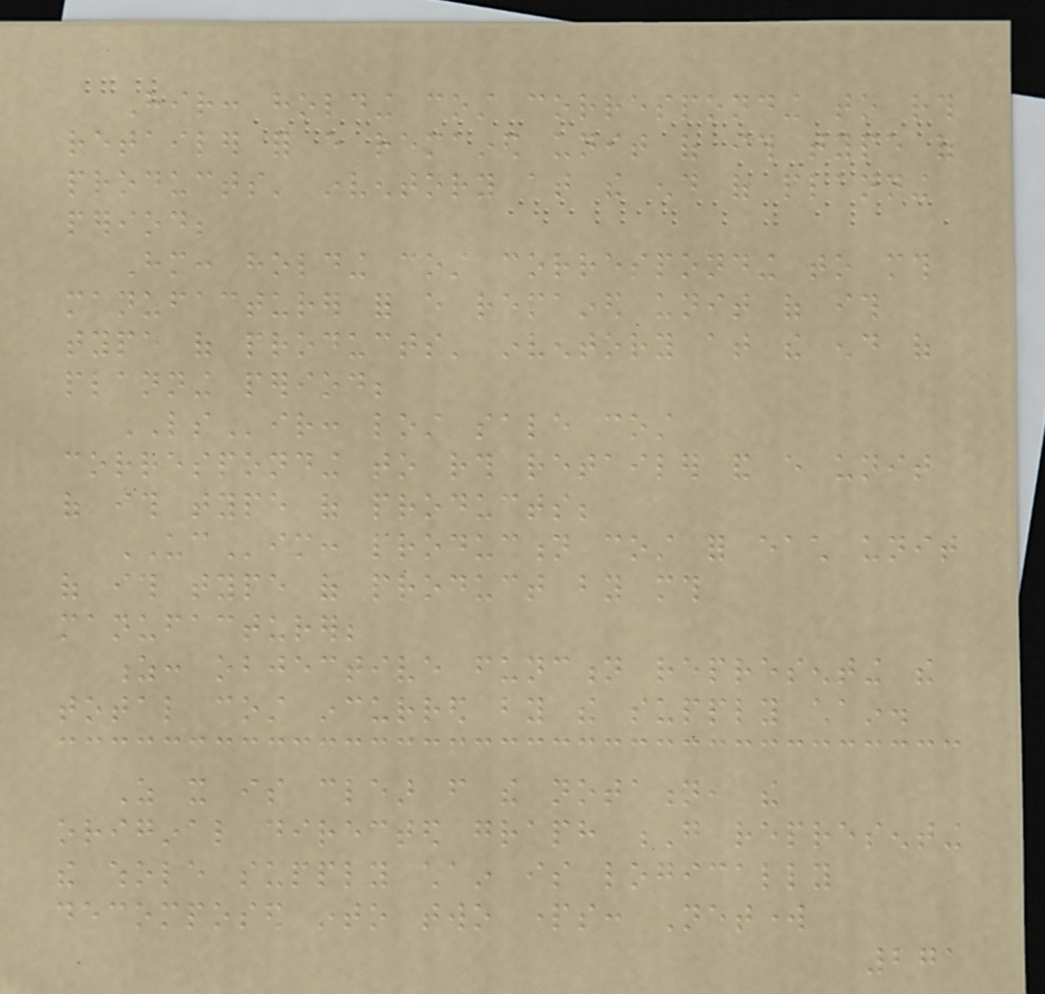Hir: holding cost corresponding to rth
retailer for every remained unit of ith type of
products' inventory at the end of planning
period;
Him: holding cost corresponding to mth
manufacturer for every remained unit of ith
type of products' inventory at the end of
planning period;
LSir: lost sale cost
corresponding to rth retailer and every unit
of ith type of products;
UCim: production cost for each unit
of ith type of product by mth
manufacturer;
z: objective function representing the
total cost incurred by the supply chain.
As it is clear from the notation, the
original directed graph G representing
the whole supply chain is logically
decomposed into two parts: Network
271
